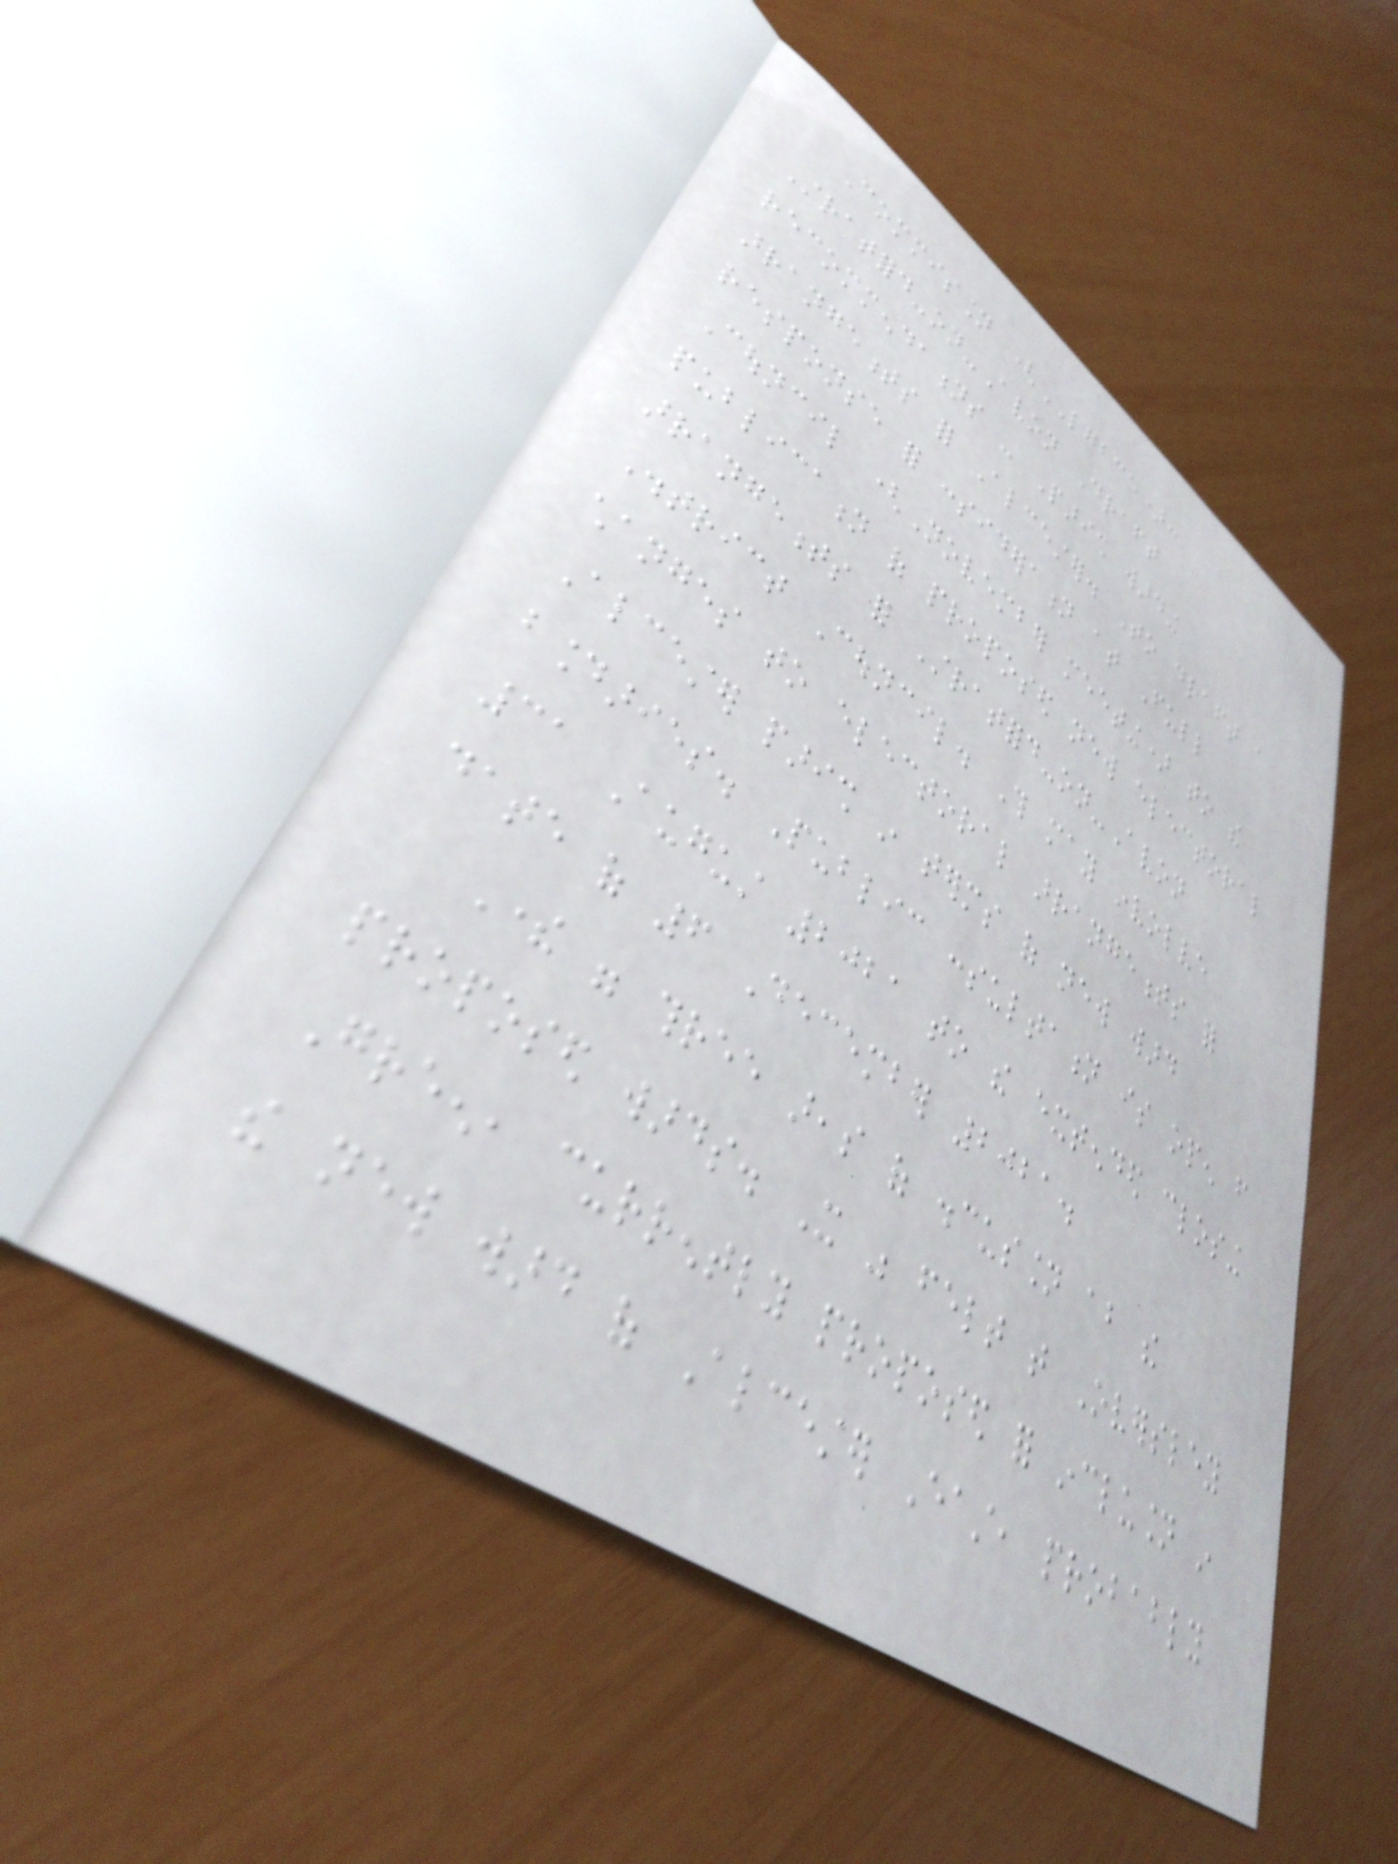Commission (LGBCE):
Stratford-on-Avon Draft
recommendations - Parish warding
arrangements for Alcester. To draft a
response for consideration at Full
Council (November meeting) to the
publication of proposed new electoral
arrangements for Stratford-on-Avon
District Council. This may involve
changes to electoral arrangements for
Alcester parish in terms of new ward
boundaries. Public consultation is open from
31 August 2021 to the extended closing
date of 6 December 2021.
There were three areas of discussion about the
proposed wards. It was felt that Oversley
Green, currently proposed for inclusion in
the new ward of Alcester East, probably
